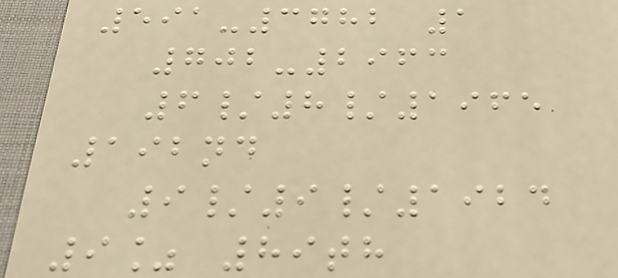591-3782 1
702-2963
6/8/1965
192nd
9/9/1924
9% 89th
